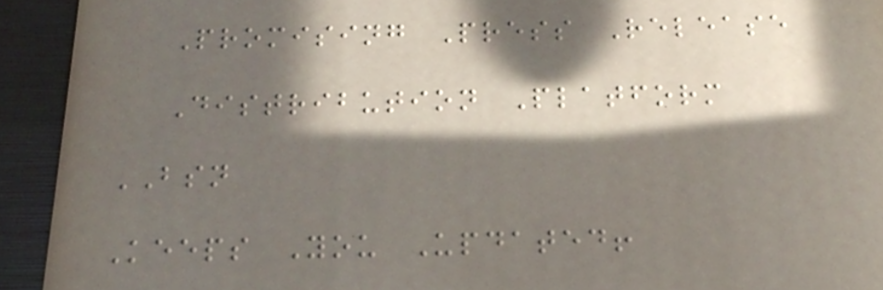Promising Press Release
Distribution Platform
BSN
Keeps You Updated!
